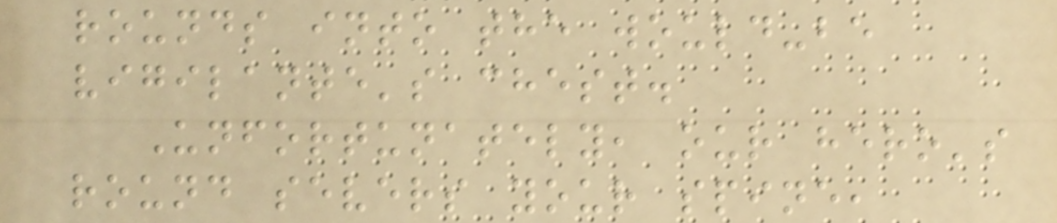rounds into the would-be
vigilante's chest.
Unfortunately, our hero's
round severs your spine,
